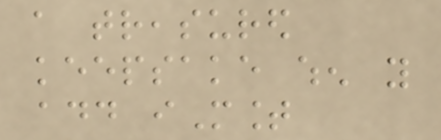a treasured
keepsake when you
add iMount
